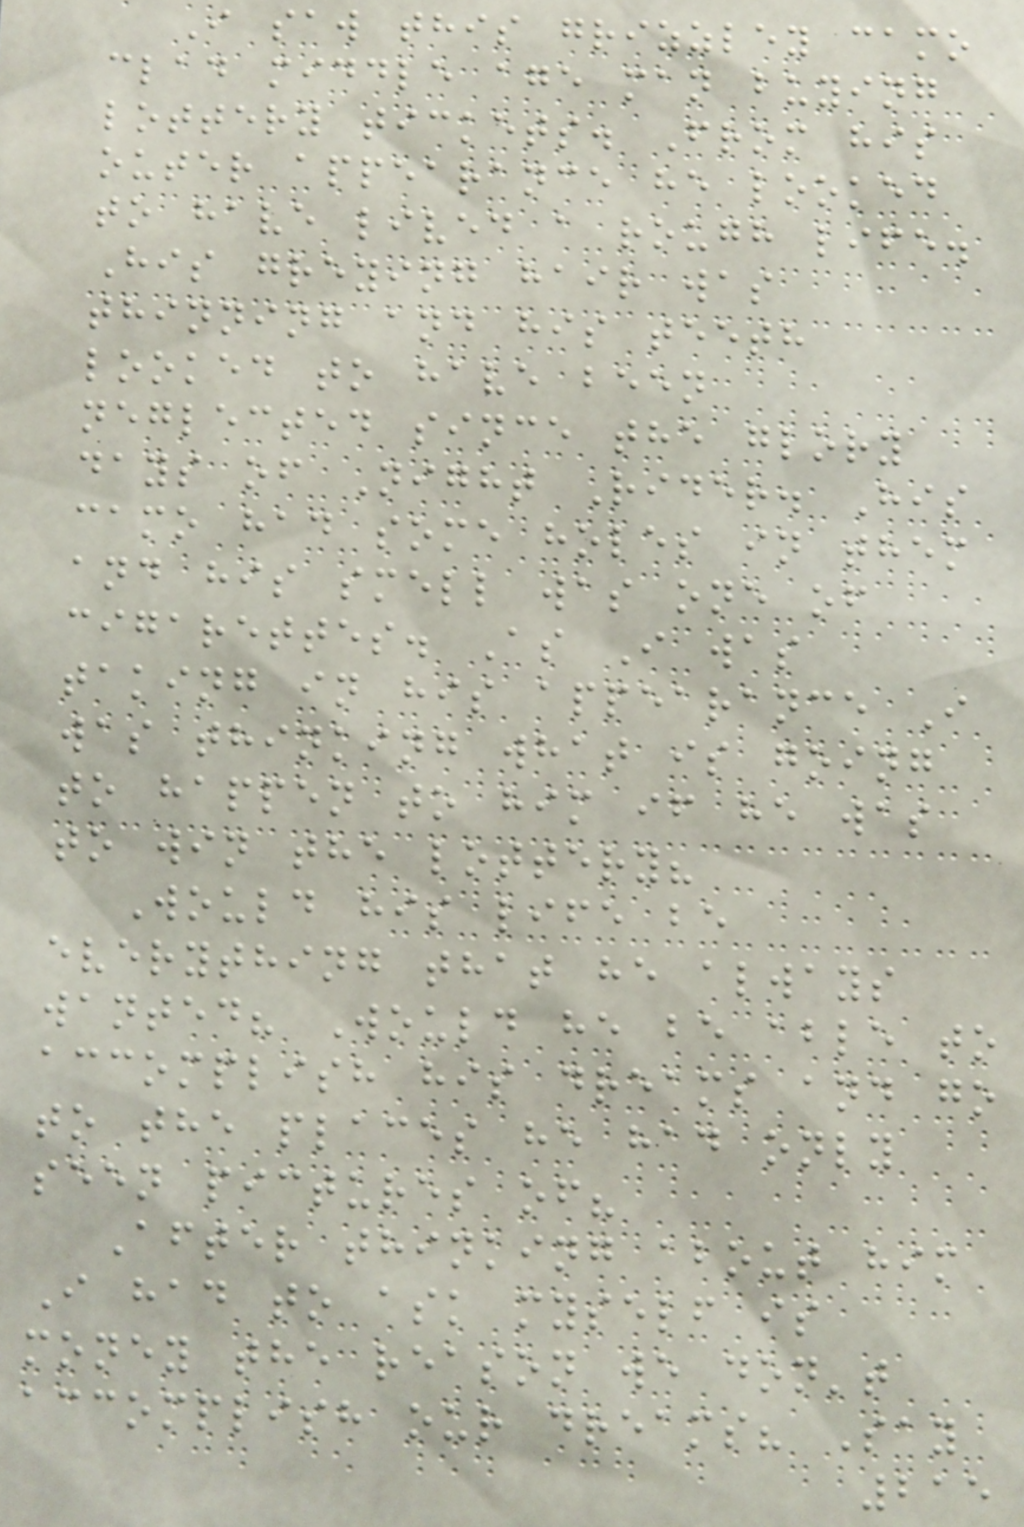I saw this grizzley camo
clad middle age man buying
lottery tickets. From his
outer appearance he looked
to have lived a rough life.
His greying hair was
thinning and his teeth
looked to have been
neglected since the glory
days of Night Rider. His
camo had some holes in them
and his smell was one of
cigarettes. As I was
taking in his appearance I
was thinking what is going
to happen to him if he was
to win the lottery?
Would his life be
everything that he always
wanted? Would he be able to
accomplish his dreams and go
to the places he had only
seen pictures of?
After thinking about him
I had to ask myself is
money the reason we don't
accomplish our dreams? Say
215
